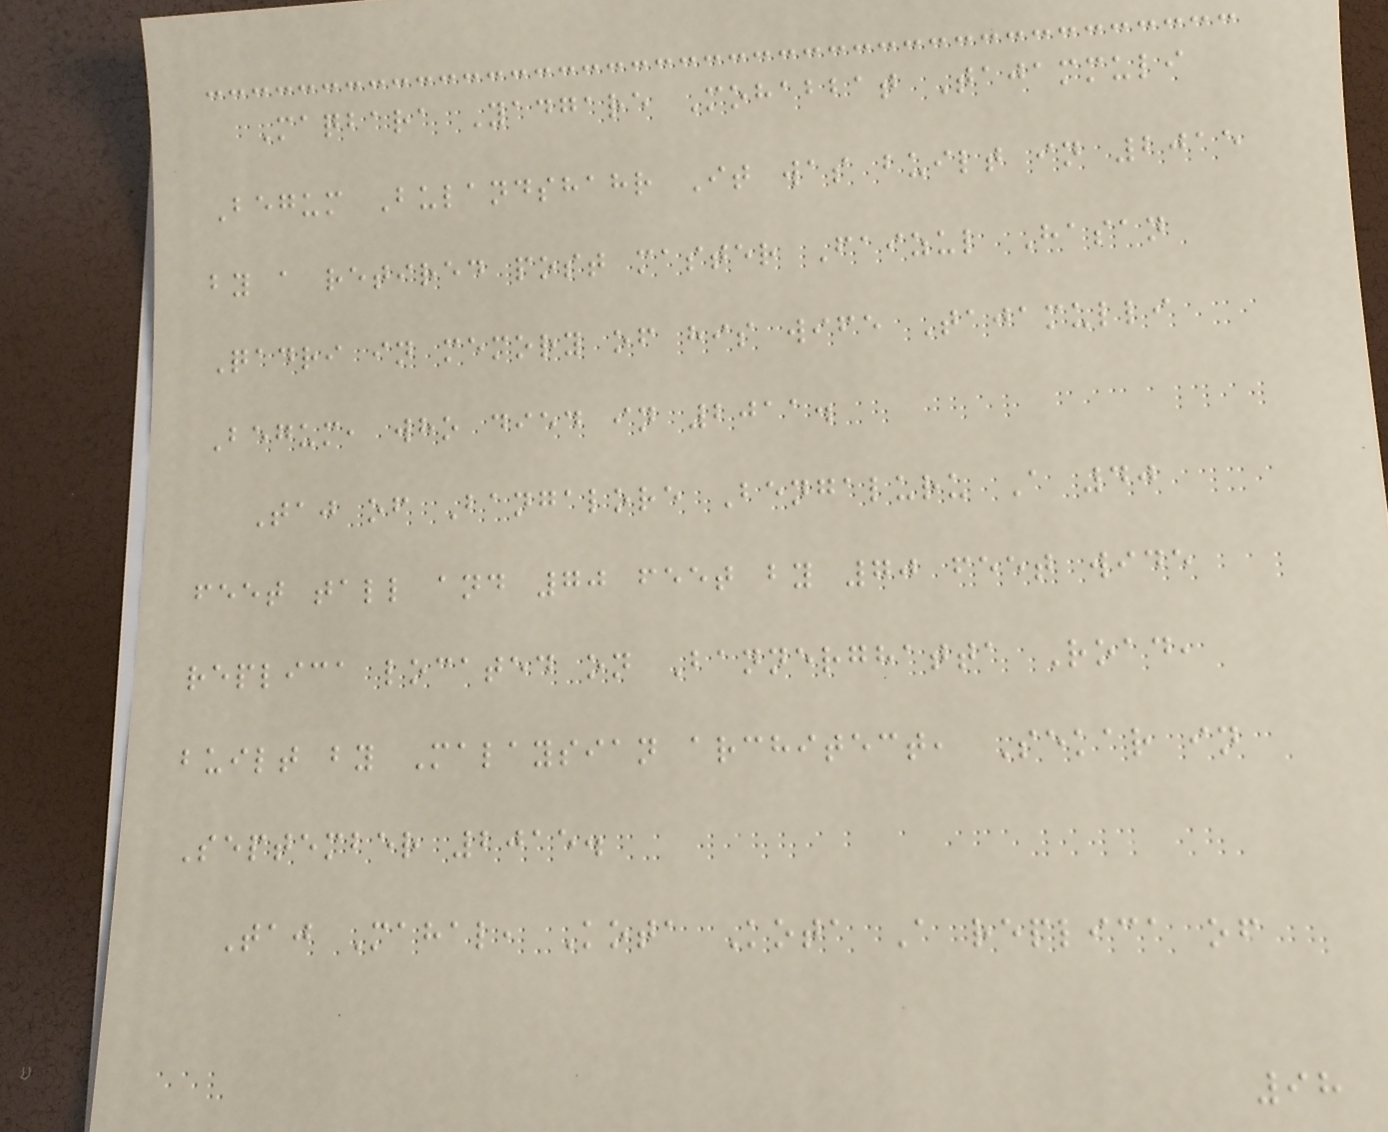Maqbara Yadgare Mohabbat Tajammuli
Begum Bulandshahr It was built in 2015
by a retired post master Faizul Hasan
Qadri in memory of his wife Tajamulli
Begum, who died in 2011.
Taj of Bangalore Bengaluru A 40
feet tall and 70 feet by 70 feet wide
replica located on Bannerghatta Road,
built by Malaysian architect, Sekar in
September 2015.
Taj Mahal, Kota Kota A replica of
98
